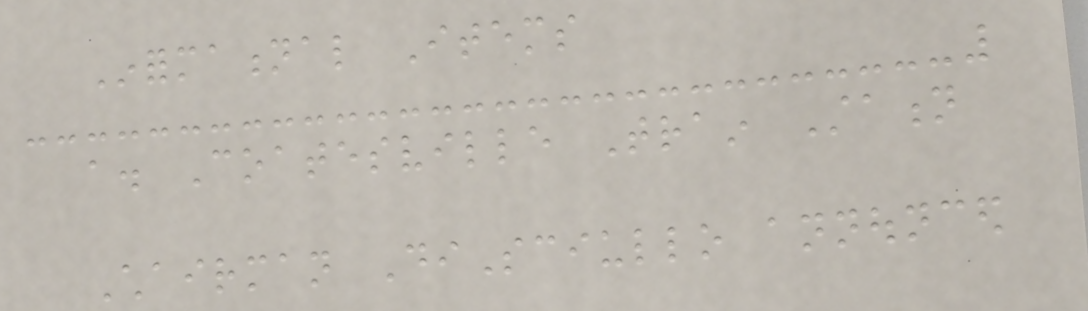Informational Items
a. Coatesville Train Station
Chairman DiSciullo announced
